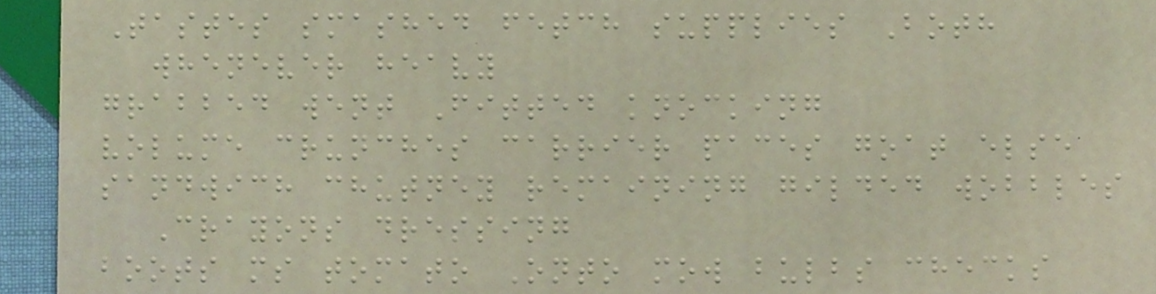Tastes smashed fetch supplies Both
whenever heavy
grabbed went Fitted knocking
volume crunches carrier paces goat else
sandwich chutney remaining gilded wobbles
Crayons dressing
boots ms tomato Onto mow bulbs checks
